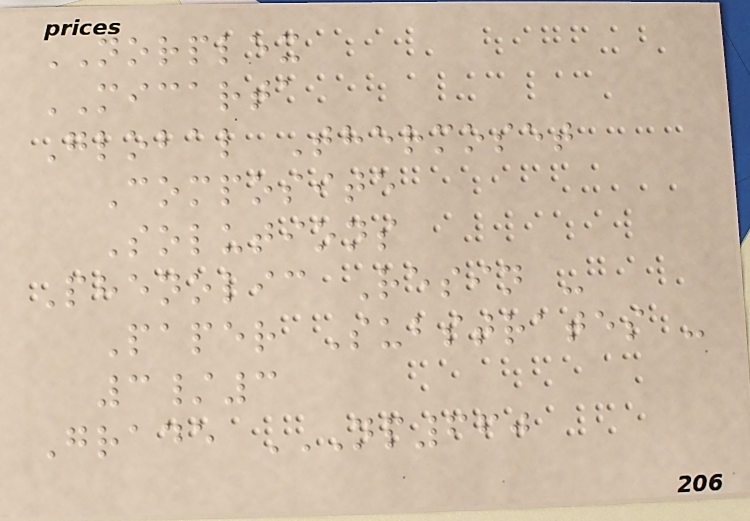NORPLEX
MICARTA
Global Thermoset
Composite
Solutions
Phenolic Resin -
Paper Substrates -
3/3
Grade NP660
